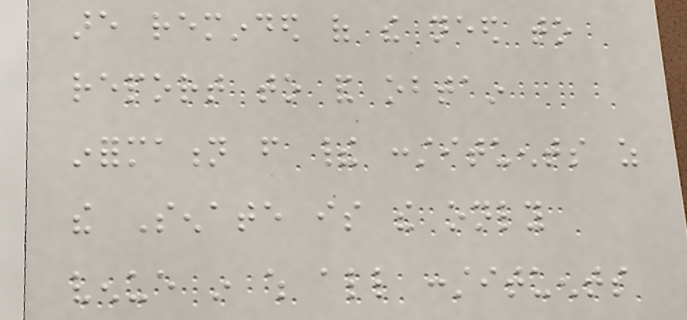are reminded of the need to
report to and obtain
information from their constituents as
the Senate is the only
venue in which all constituents
